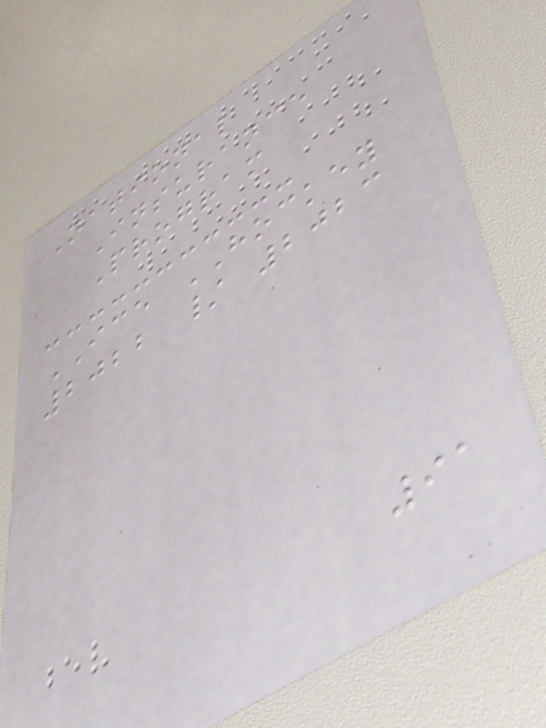National
Insurance
Program
ICE HOCKEY
2022 / 2023
91
